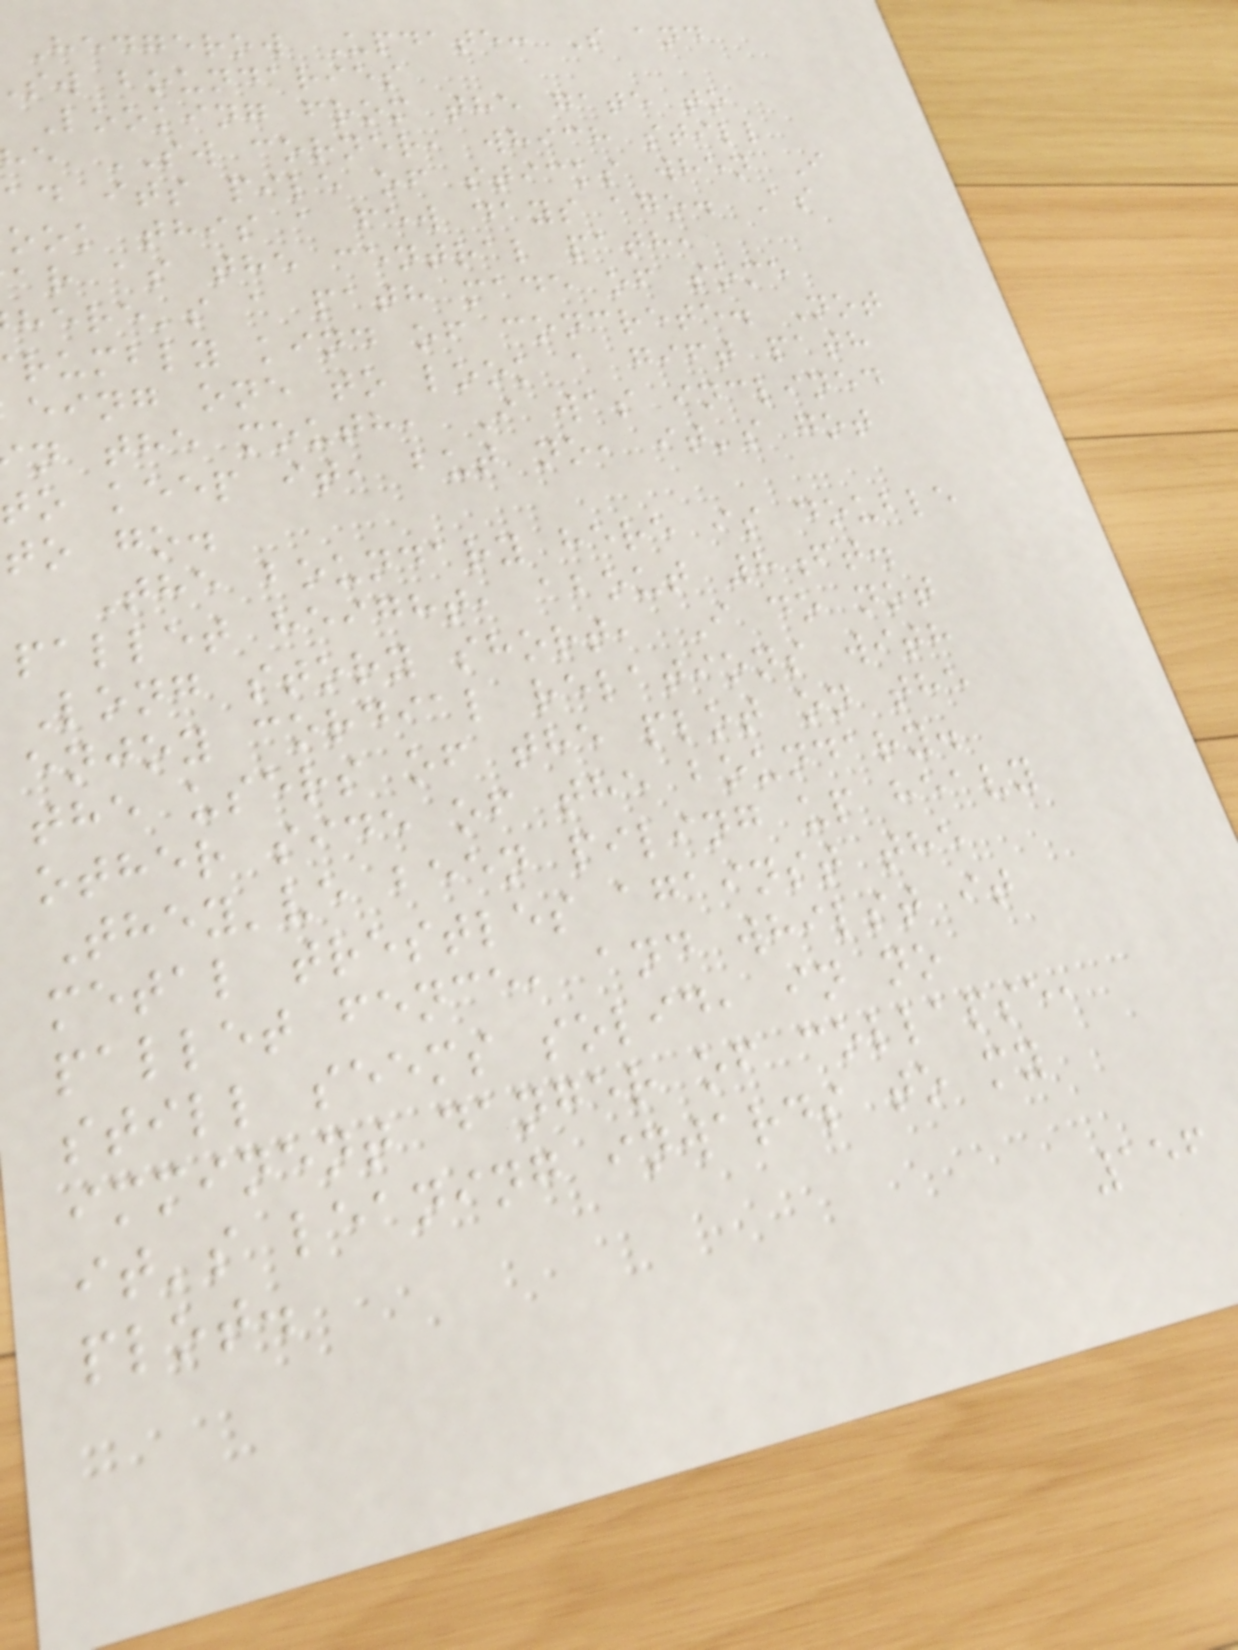Hedgerow Update: S and
sw boundaries
Looking from the gate to
e SW corner, which still
ad its pile of sticks when I
ook this a few days ago. As
ar as the central path,
here's a path made of some
rumbly kind of concrete. Not
eing one to look a gift path
n the mouth, I was inclined
o keep it, but no, it's got
to go.
The boundary here is double
pallet height, about 8ft.
Long story short, I do not
enjoy cordial relations with
the users of the plot on the
other side of the boundary.
They've been piling up heavy
metal trestles against the
pallet fence, and whilst it
still seems solid, in no
imminent danger of collapse,
it's leaning inwards to my
plot.
156
